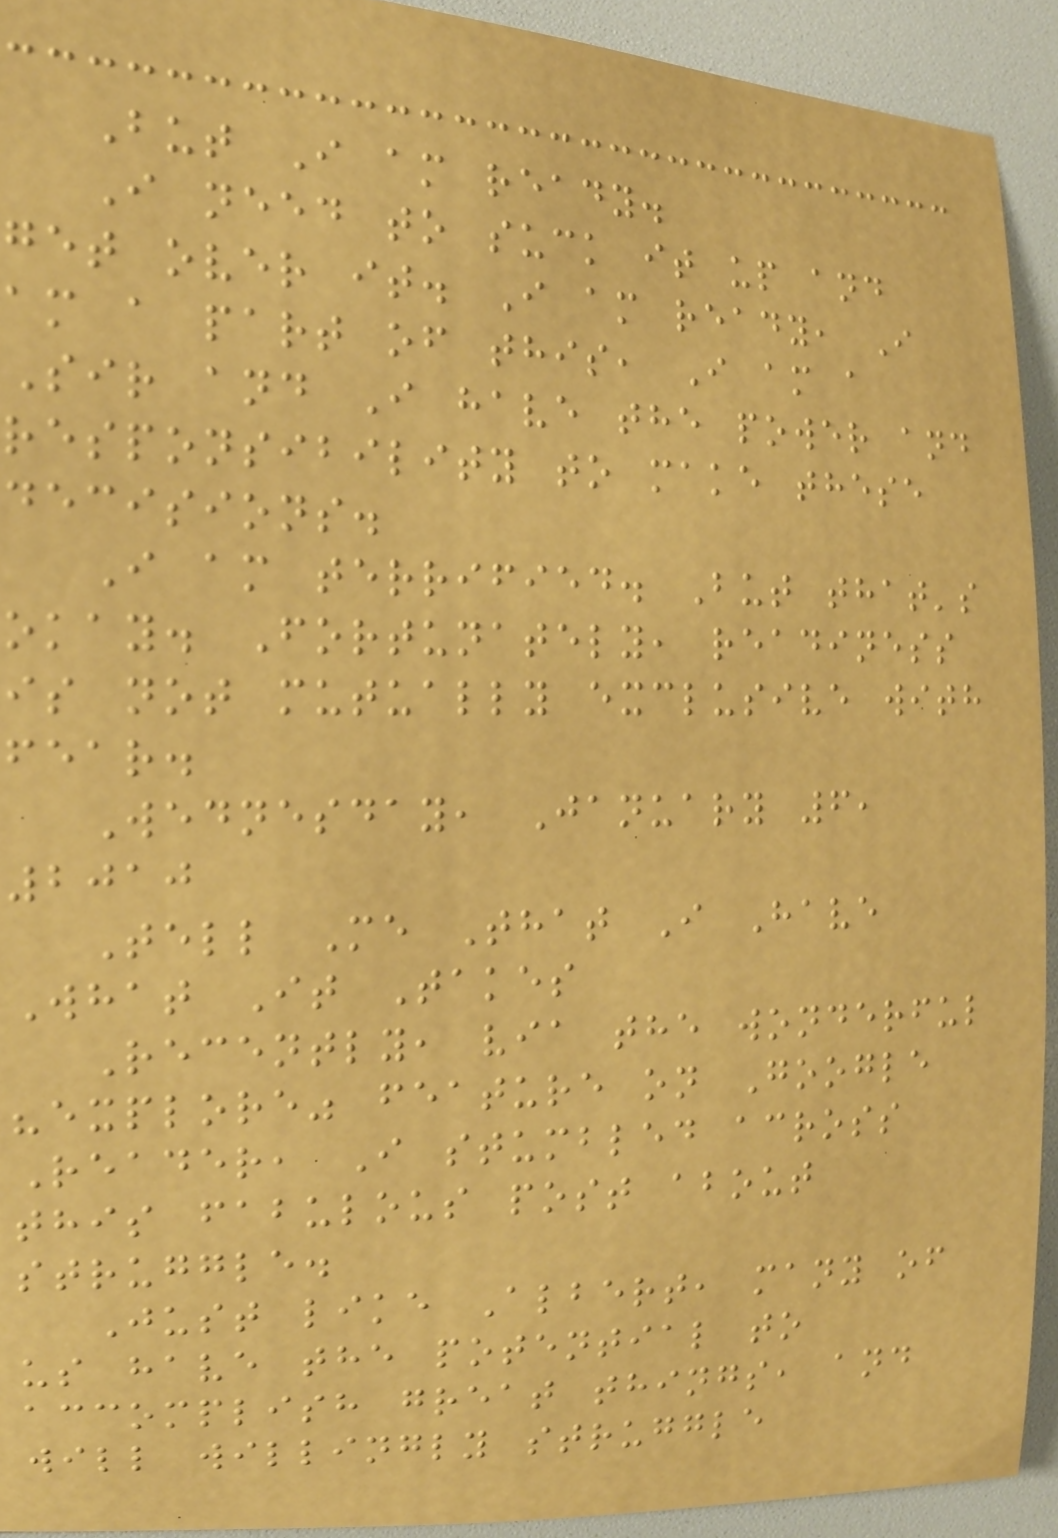But I am ready.
I need to suck it up and
get over it. I am ready, I
am a part of this, I am a
Sir and I have the power and
responsibility to make these
decisions.
I am terrified. But that's
okay. Fortunately, readiness
is not mutually exclusive with
fear.
Wednesday, January 6,
2010
Tell Me That I Have
What It Takes
Recently, via the wonderful
"explore" feature on Google
Reader, I stumbled across
this fabulous post about
struggle.
Just like Albert, many of
us have the potential to
accomplish great things, and
will willingly struggle
